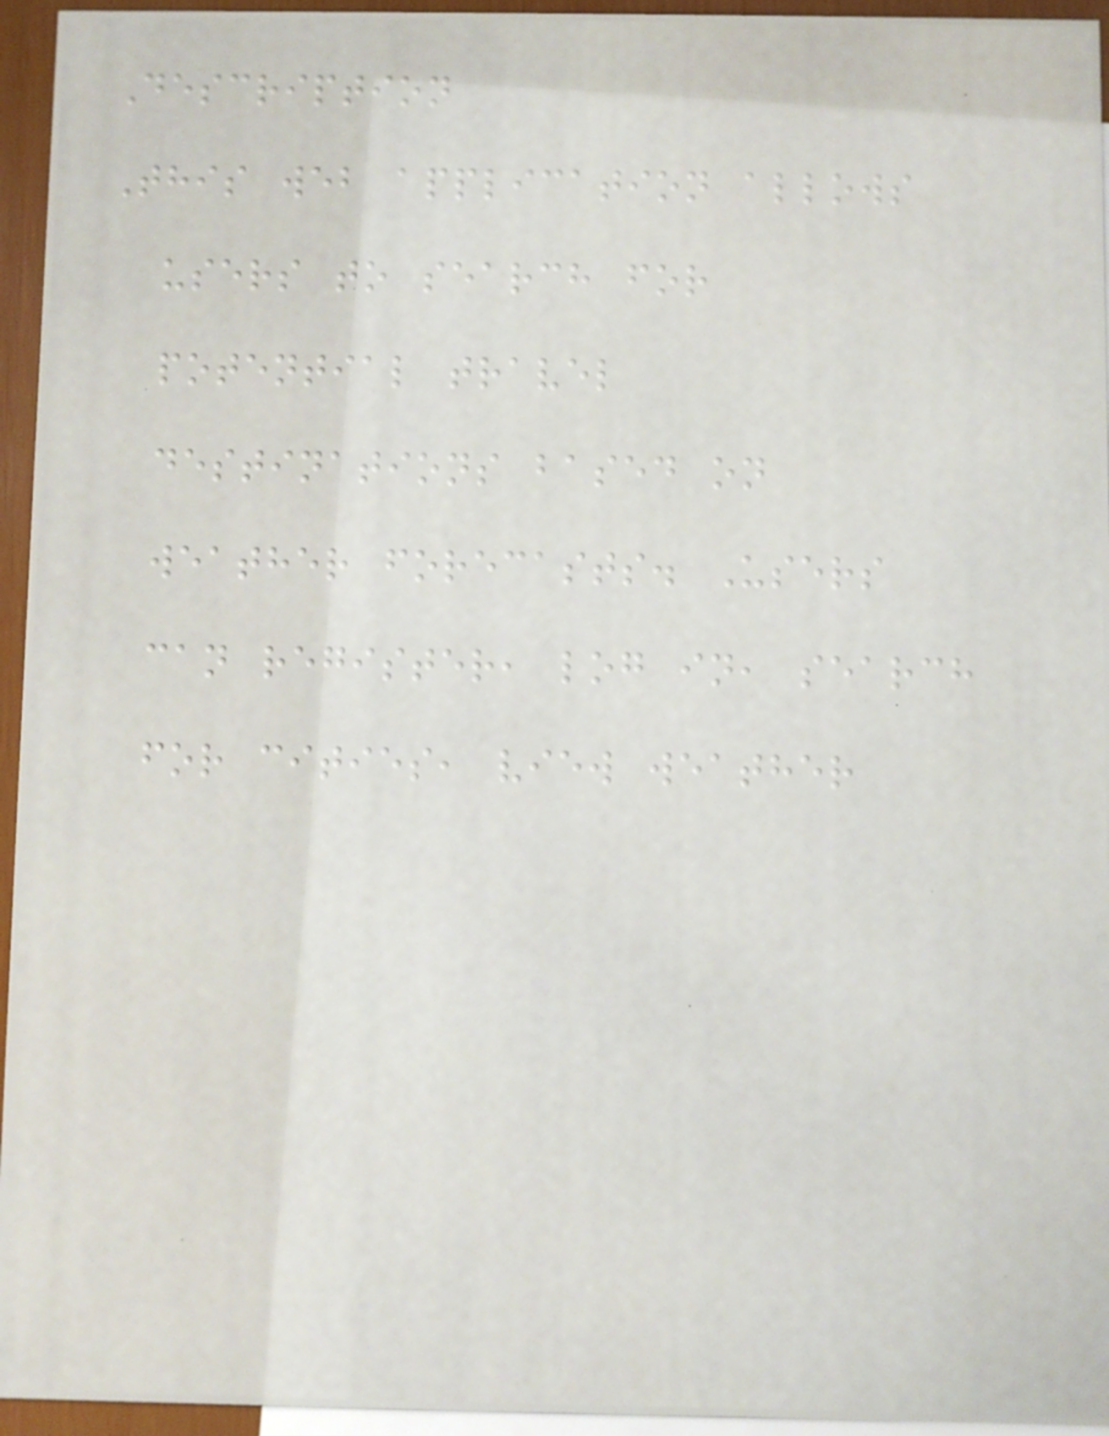Description
This web application allows
users to search for
potential travel
destinations based on
weather forecasts. Users
can register, log in, search
for cities, view weather
